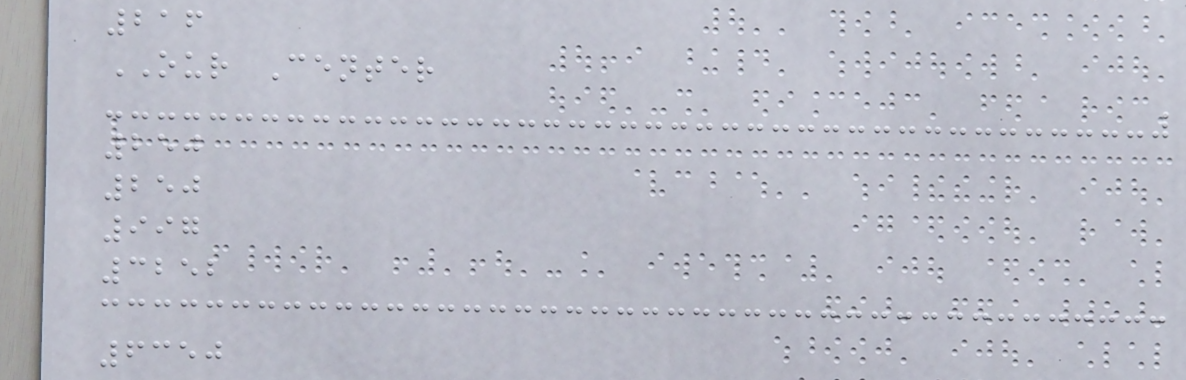216
OUR Center
250
250
997
3252
6350
